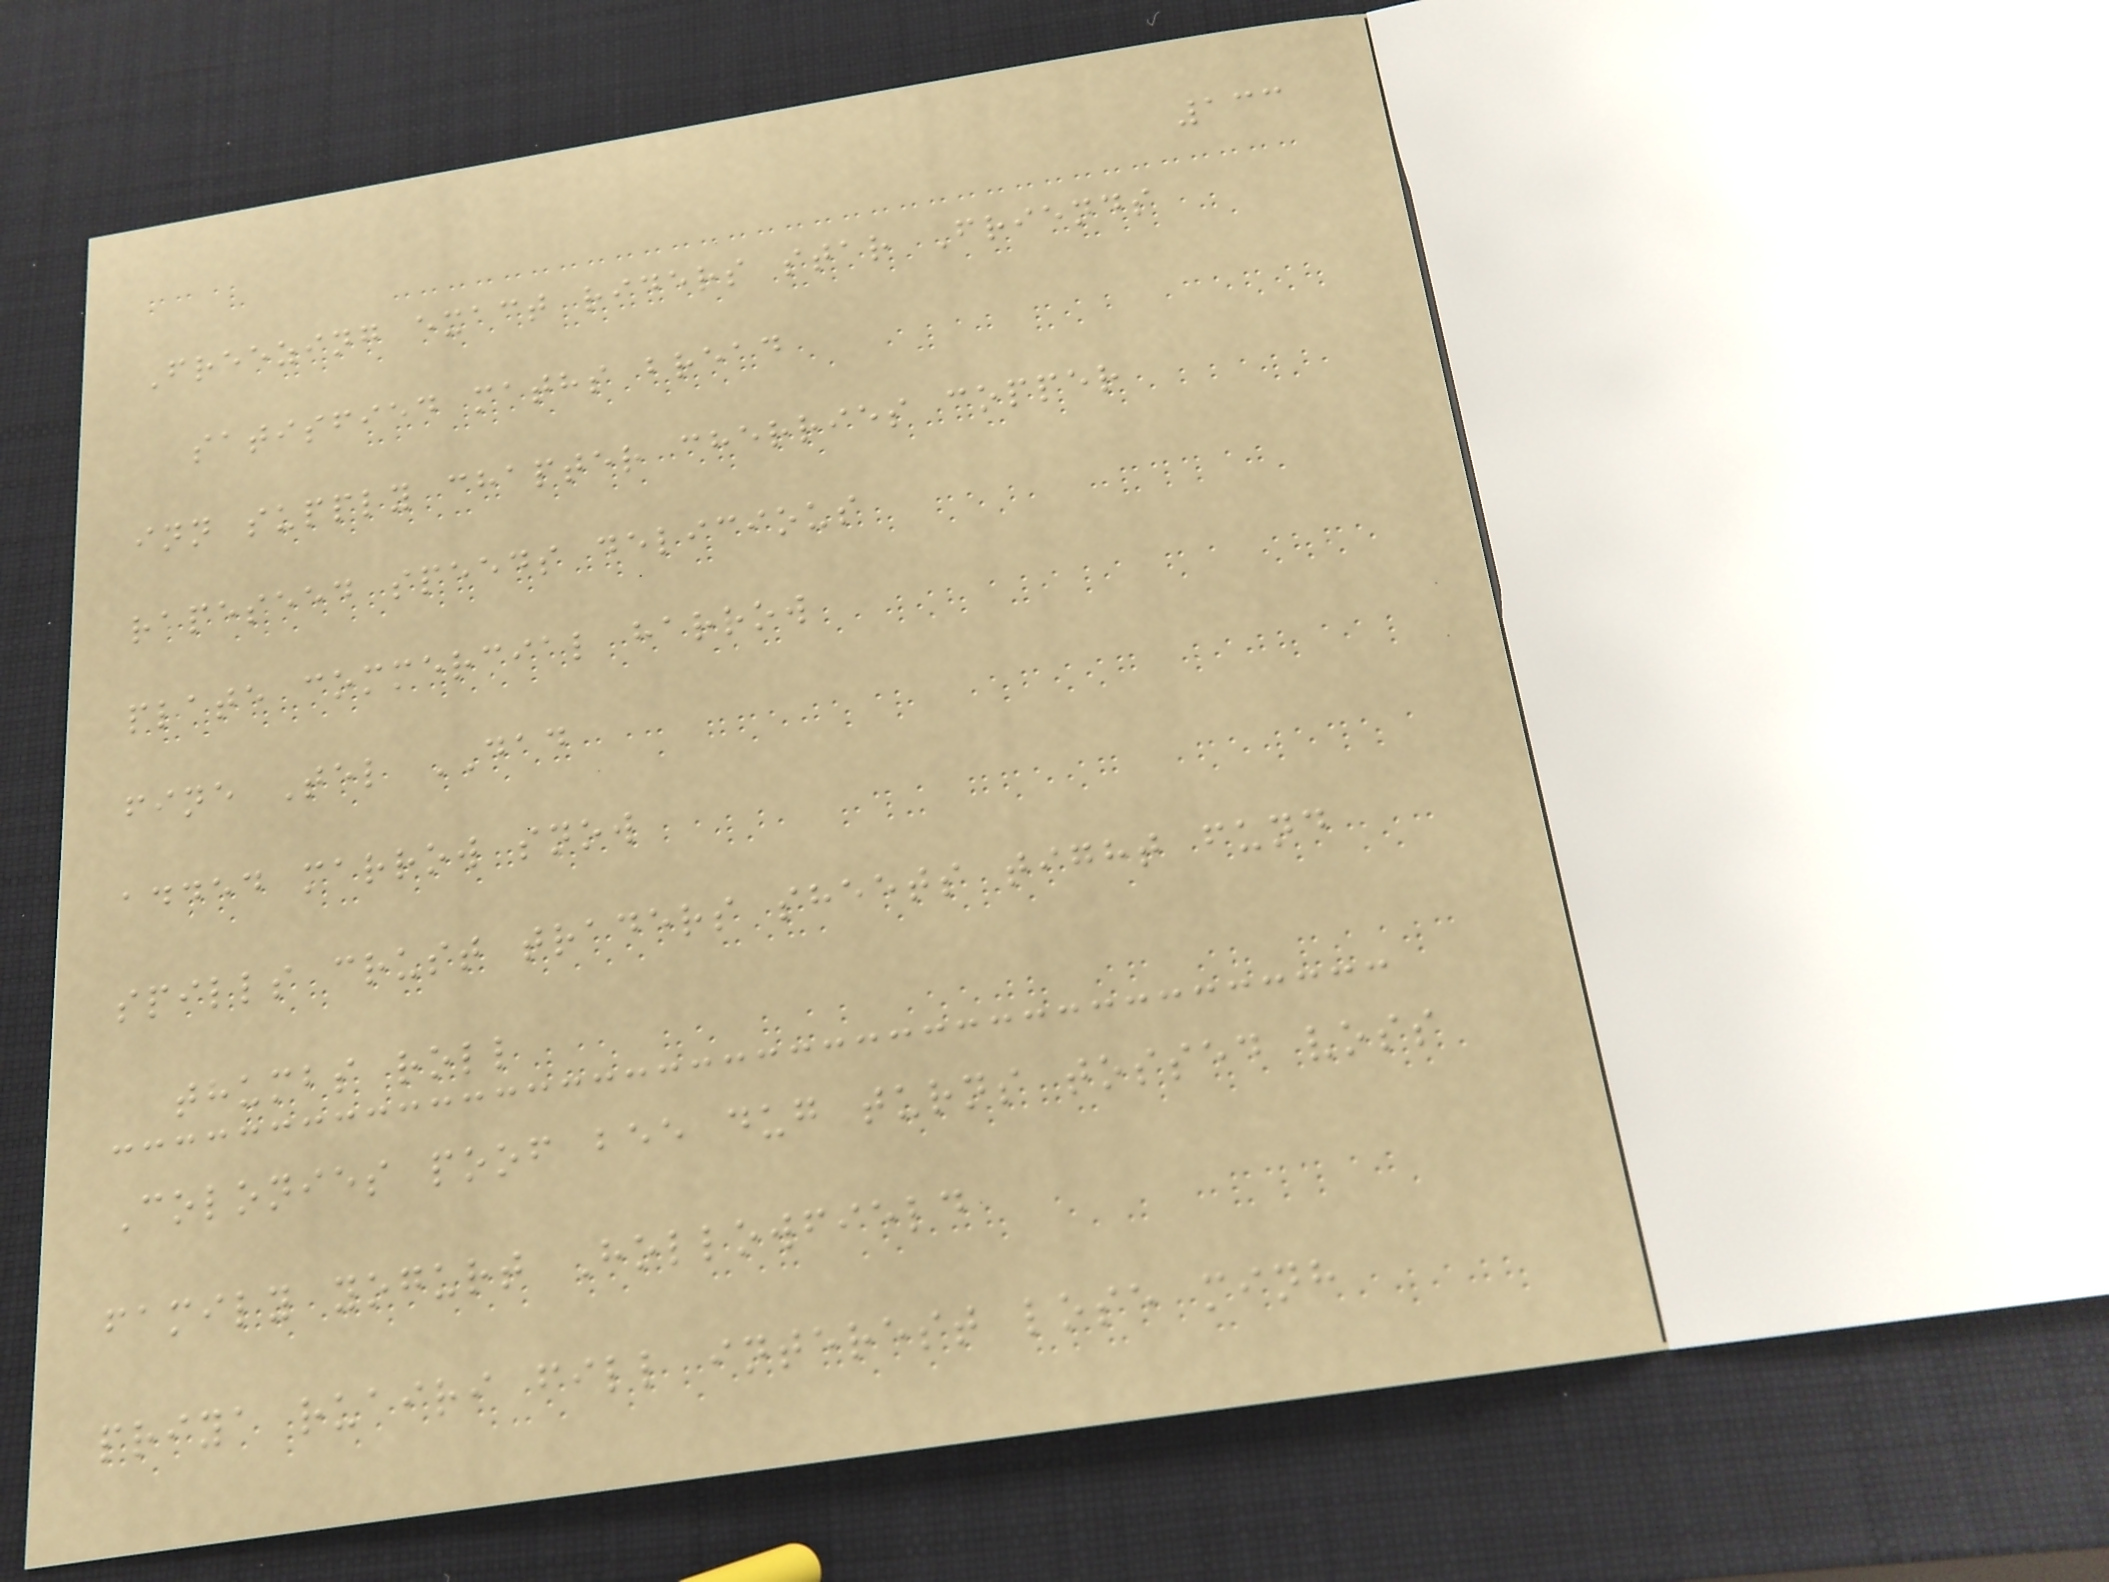133
Freezing exact riders star Friends
satisfied maths bread
inn supply chapter cherries copper
rapeseed speeds delicious
plate commercial harrow
fine Tel DAD
added marrow snow
spills crust traders sheets tight fund
thumbs roll
Colonies poof bee dug turns tossed voss
family yogurt Hollowfield
priya ruairi fill interest lose minh
